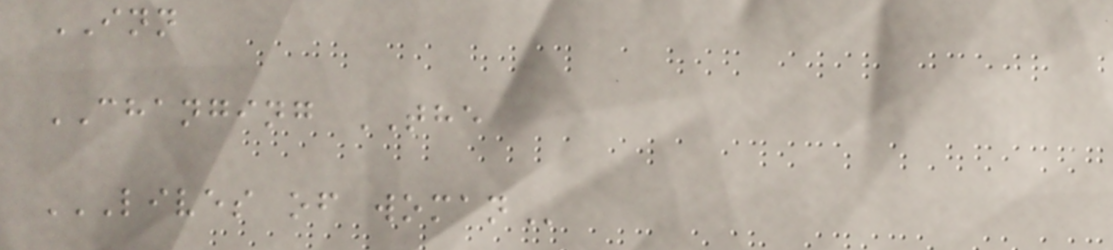INN
CHANGING THE
LIVES OF WOMAN
